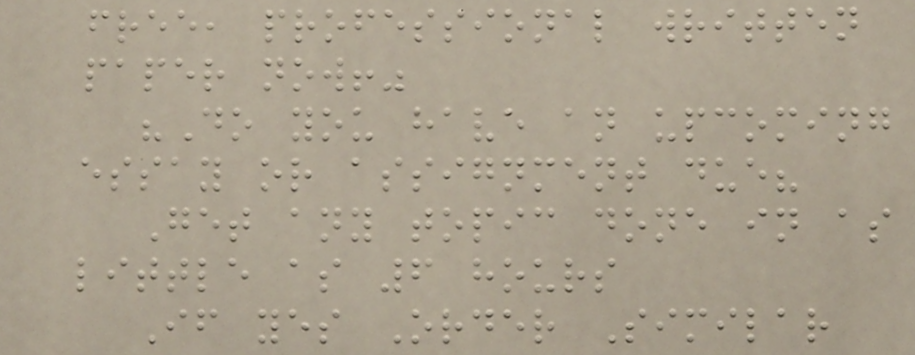free, professional written
paper now!"
"Do you have an upcoming
essay or assignment due?
Get any topic done in as
little as 6 hours
If yes Order Similar
